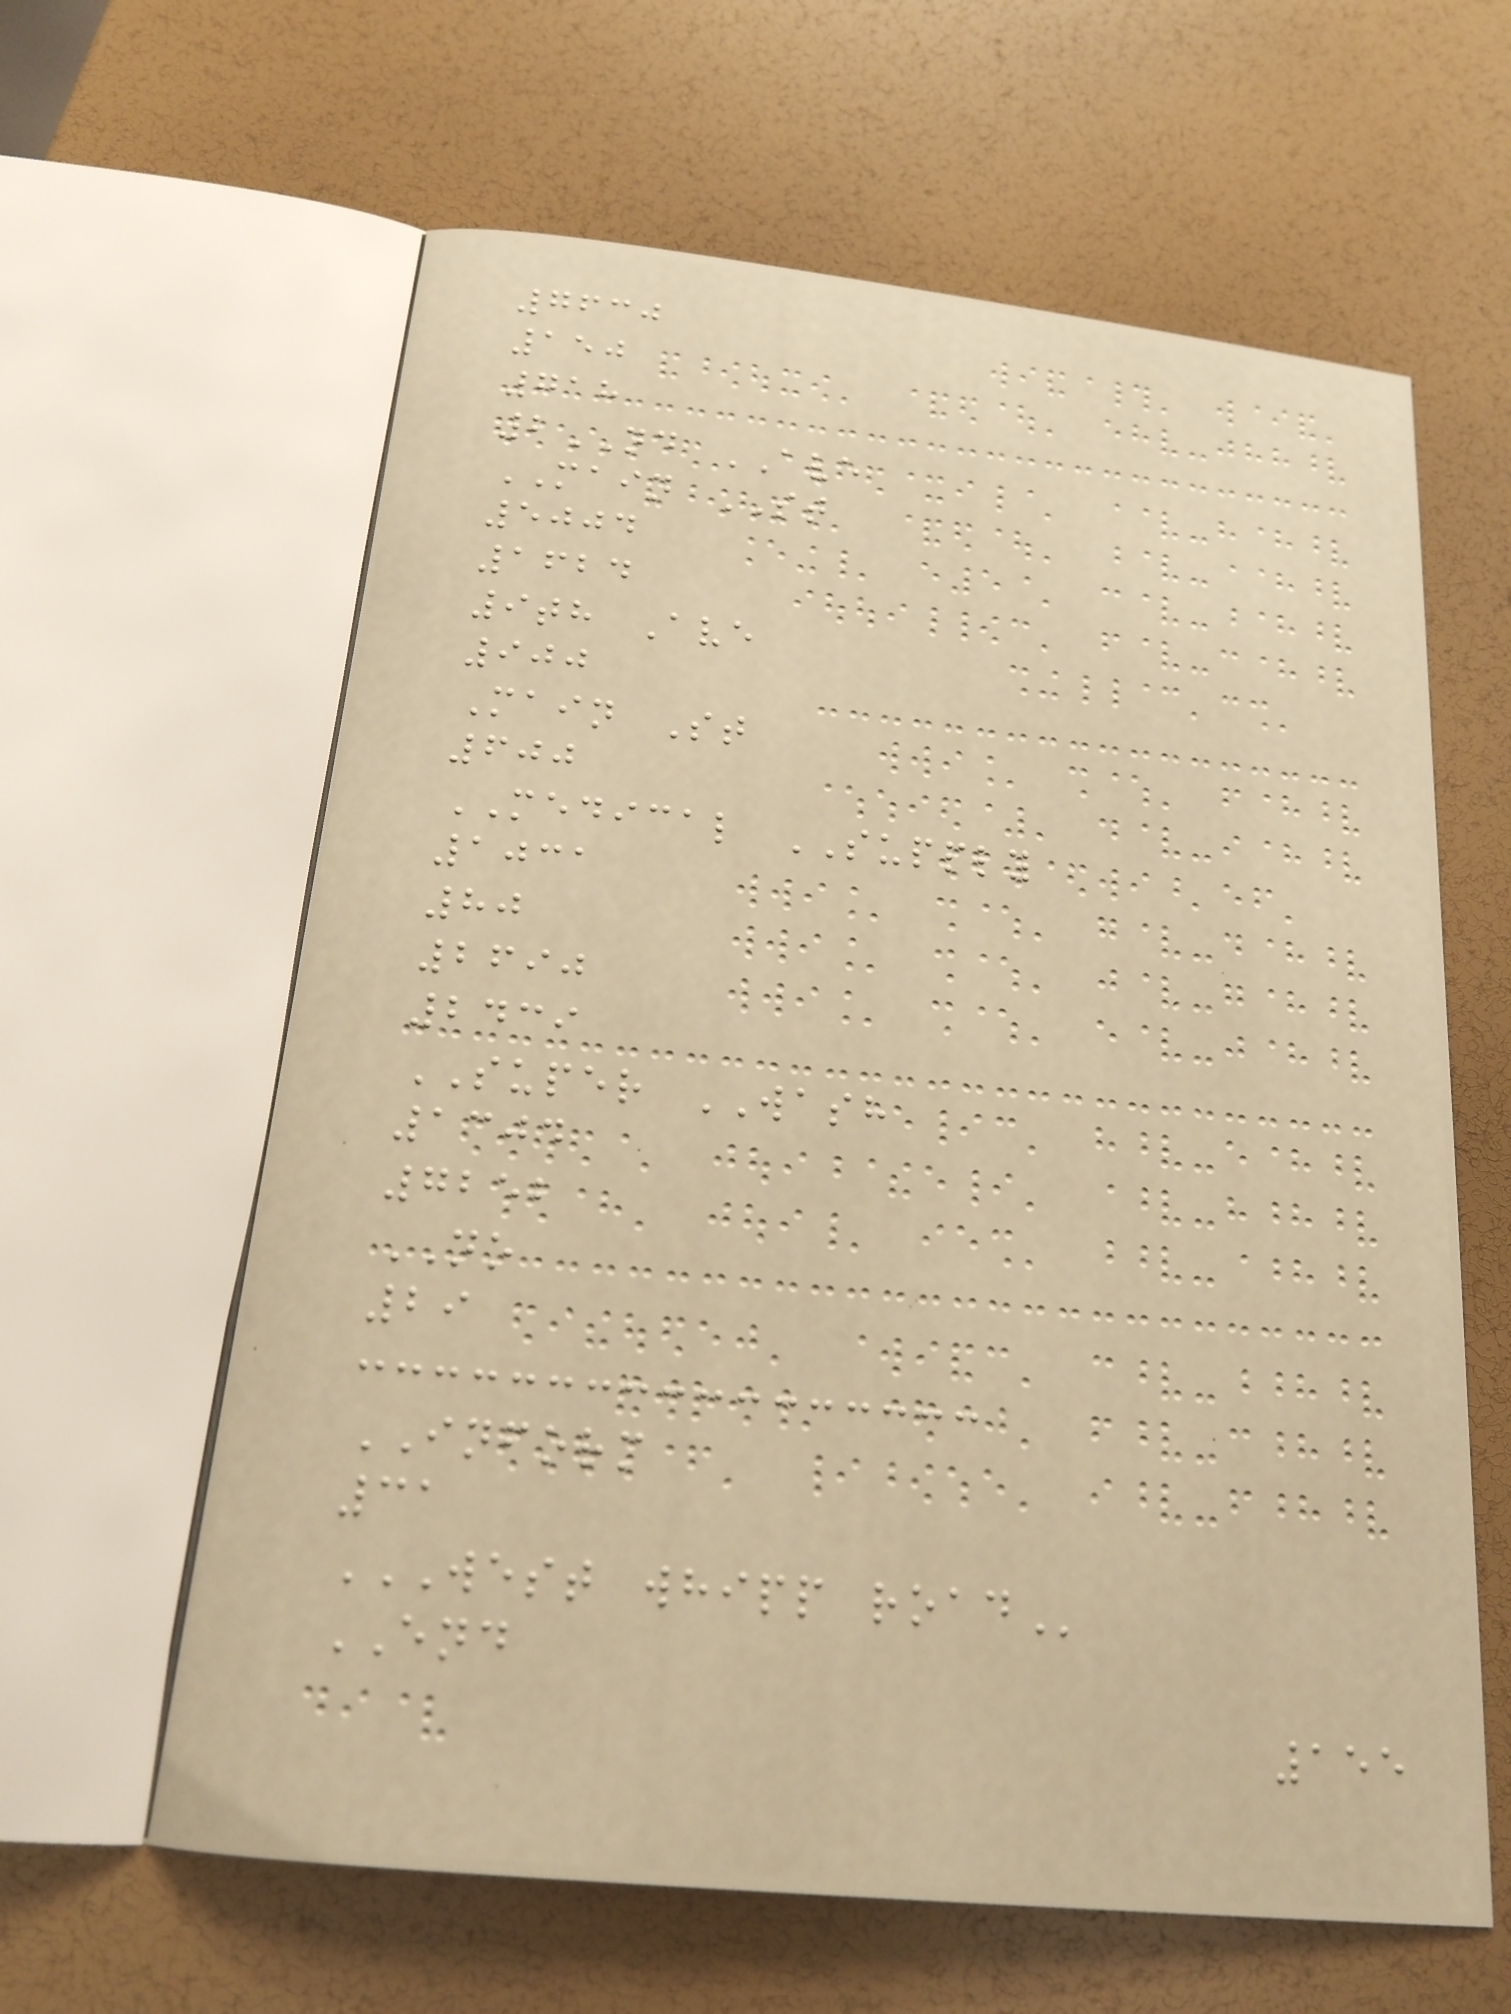7630
150
718
2ND AVE
MAIN ST
5004
1624
9th Ave
900
Main St
600
MEDICAL SUPPLY
1031
80
2690
2439
SUPER WASH
1304
7252
NO
29
INFORM
31
WEST WHIPP ROAD
END
155
